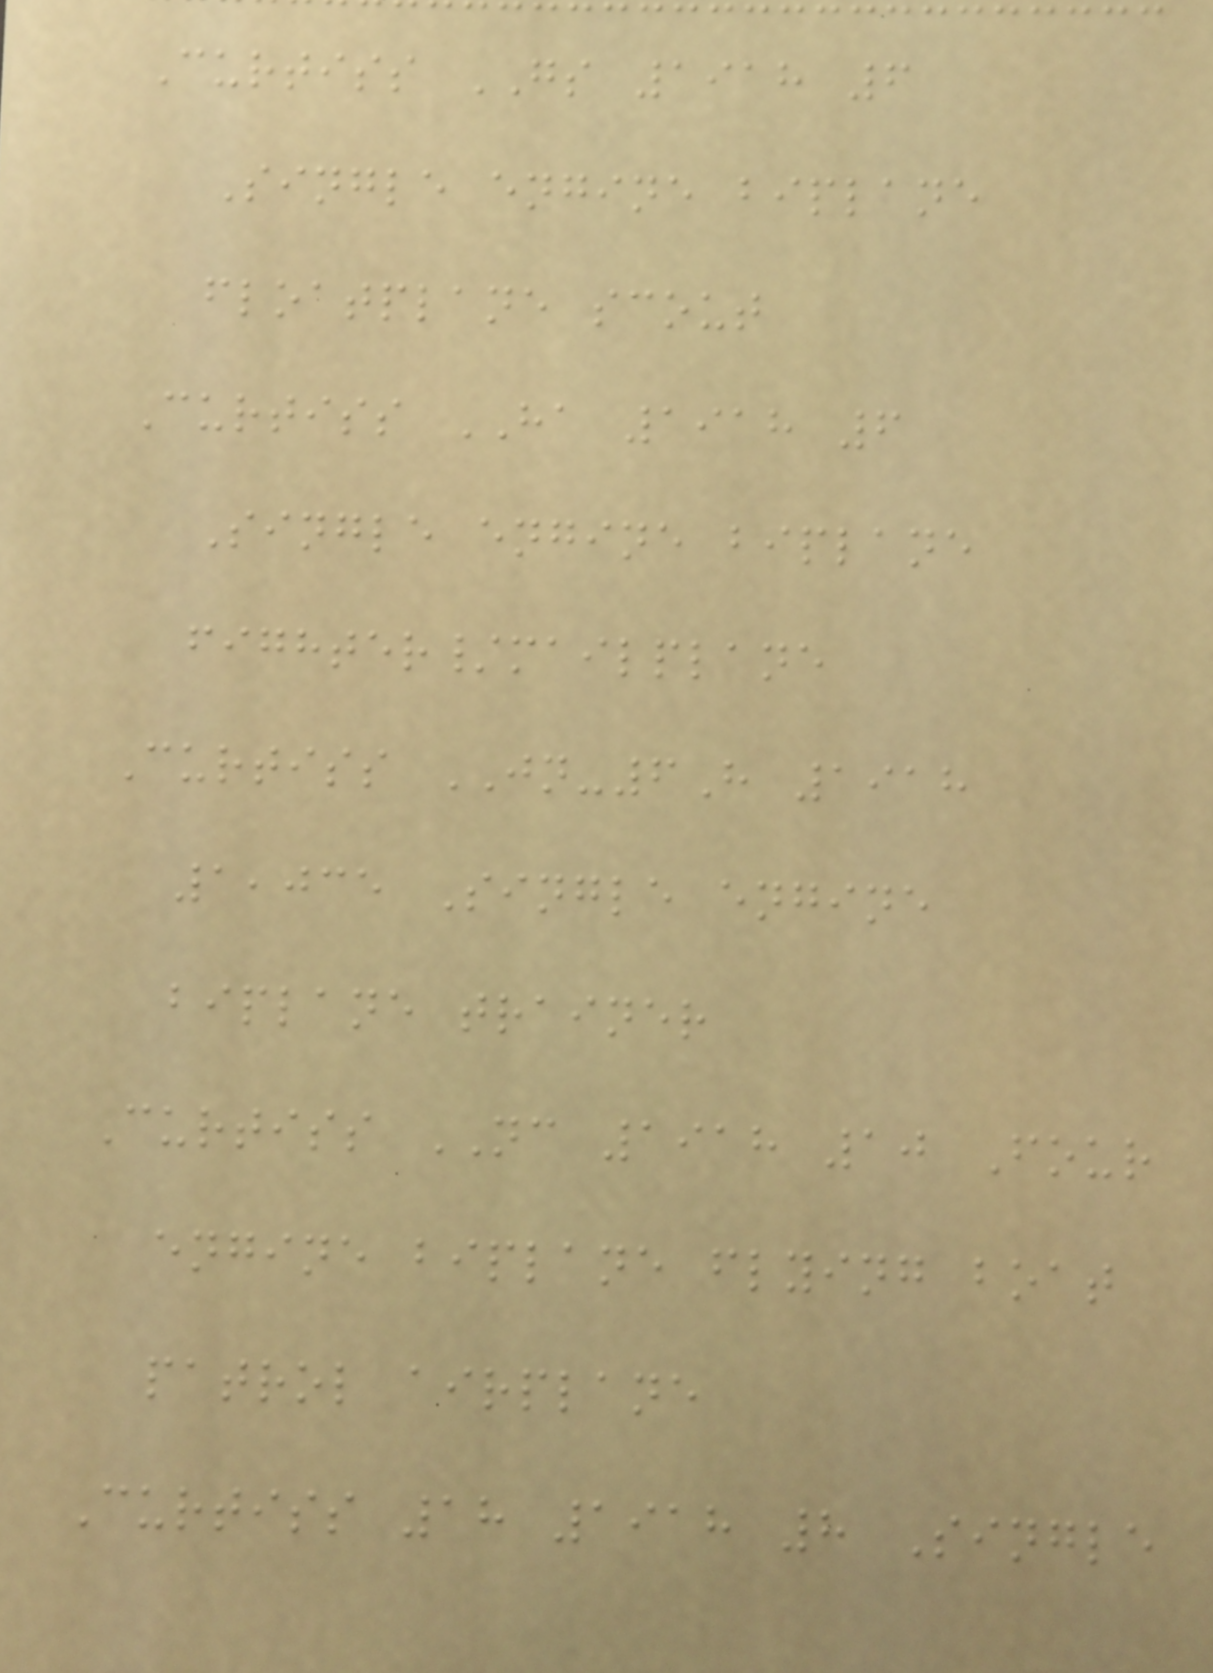Curtiss GS 1918 6
Single engine biplane
floatplane scout
Curtiss HA 1918 6
Single engine biplane
fighter/mailplane
Curtiss JN-6H 1918
1,035 Single engine
biplane trainer
Curtiss NC 1918 10 Four
engine biplane flying boat
patrol airplane
Curtiss 18 1918 8 Single
